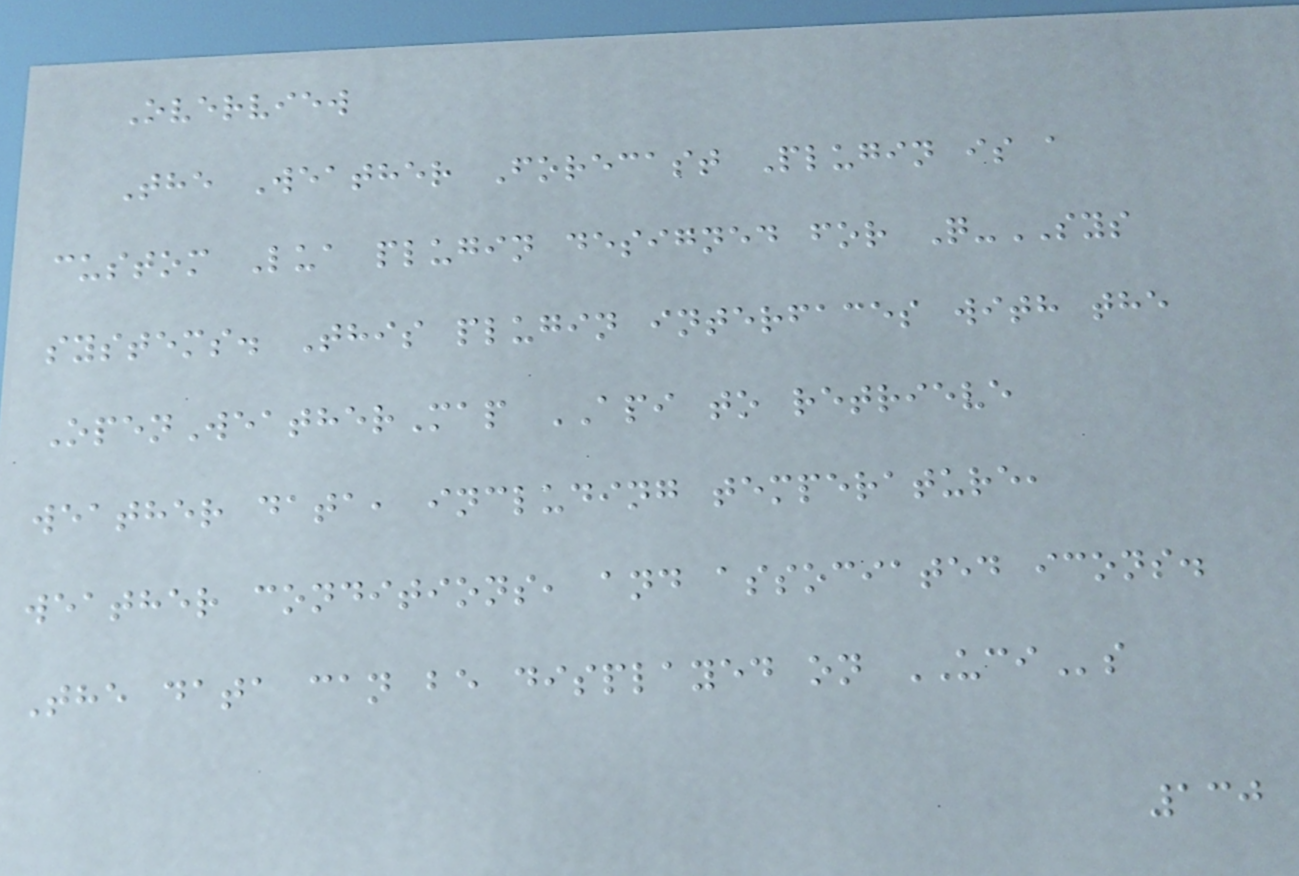Overview
The Weather Forecast Plugin is a
custom Lua plugin designed for Q-SYS
systems. This plugin interfaces with the
OpenWeatherMap API to retrieve
weather data, including temperature,
weather conditions, and associated icons.
The data can be displayed on UCIs
130
